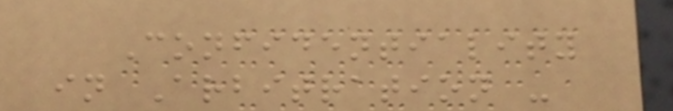Confidentiality
in Arbitration -
